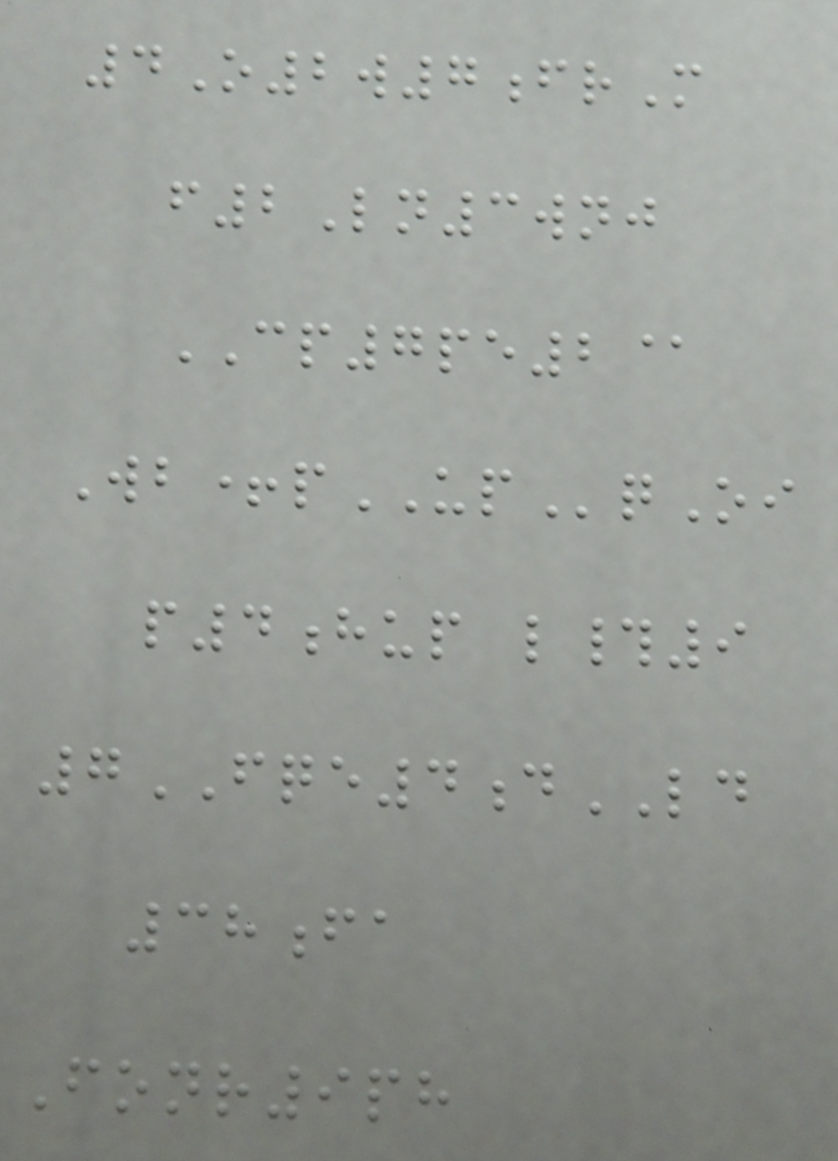4O2w7frM
f2Ln3wnj
CP7pe2@
Wb+pUPqOi
p4hup l#9
7FQE4dLD
38fa
Fonr9ph
